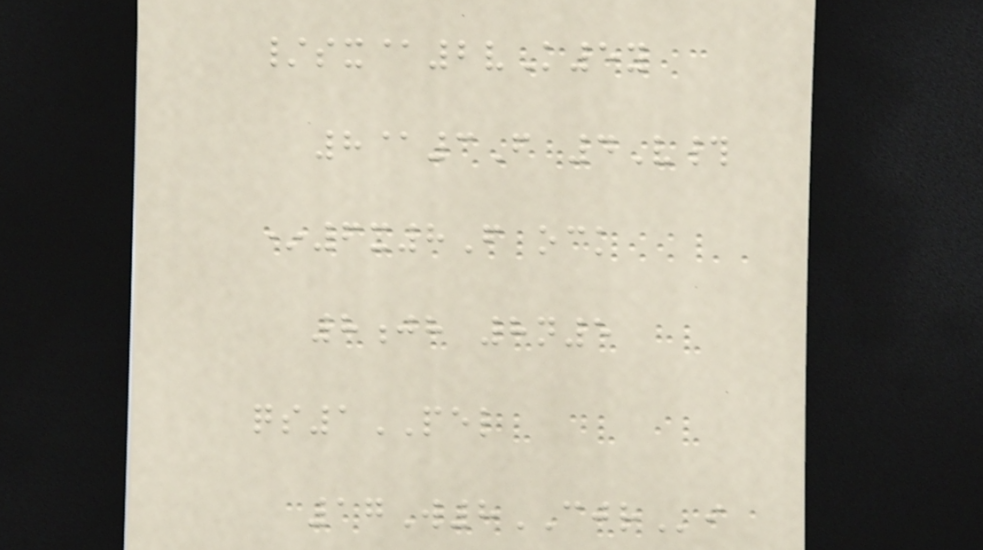/sx@2vK5y
8@3F 4V#
*6x8F ock
8jh 8n5
qs1PEL
17W8CJRi
